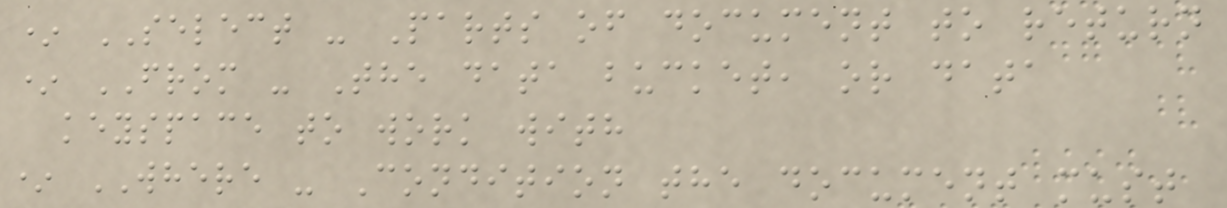* SELECT - Parts of document to return
* FROM - The data bucket, or data
keyspace to work with
* WHERE - Condition the document must
